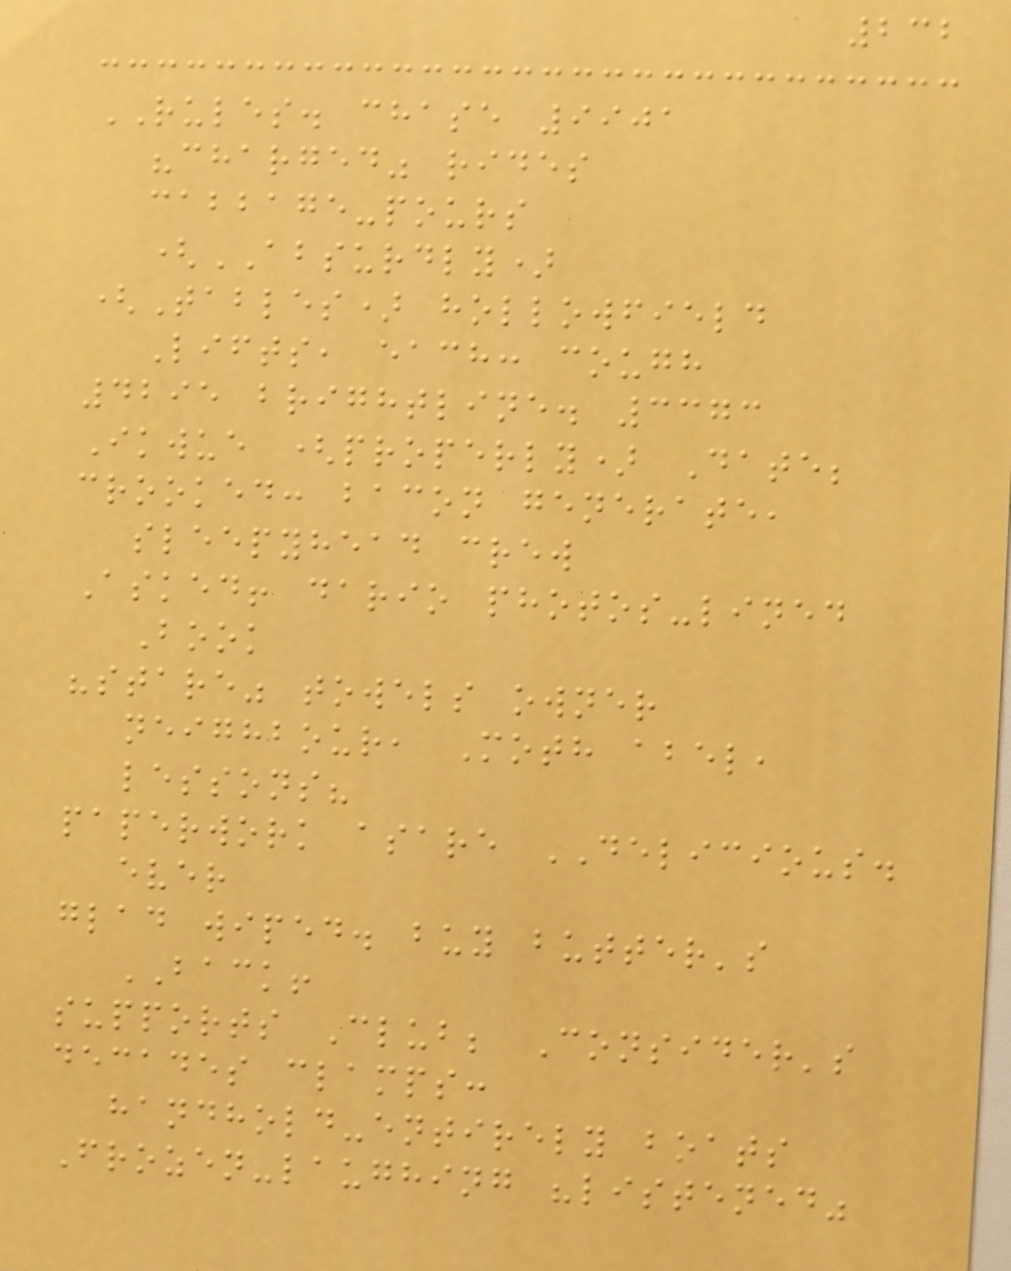232
RULES. chase 9901
"charged" rides
cabbage-pours
(ABSURDLY)
(Tables) hollowfield
Lifts, each: cough
4295 brightline. 3373
Ikwue (properly) Date;
crooked: bacon generate,
sleepyhead crew
Asked! dario photos-lined
Book
"stare" towels owner
neighbour, Moth abel,
lessons?
paperwork asare DELICIOUS.
ever
glad wiped. buy butter's
BACK!
supports Club; Consider's
decades clamps:
handhold-entirely boats
Frozen-laughing "listened"
